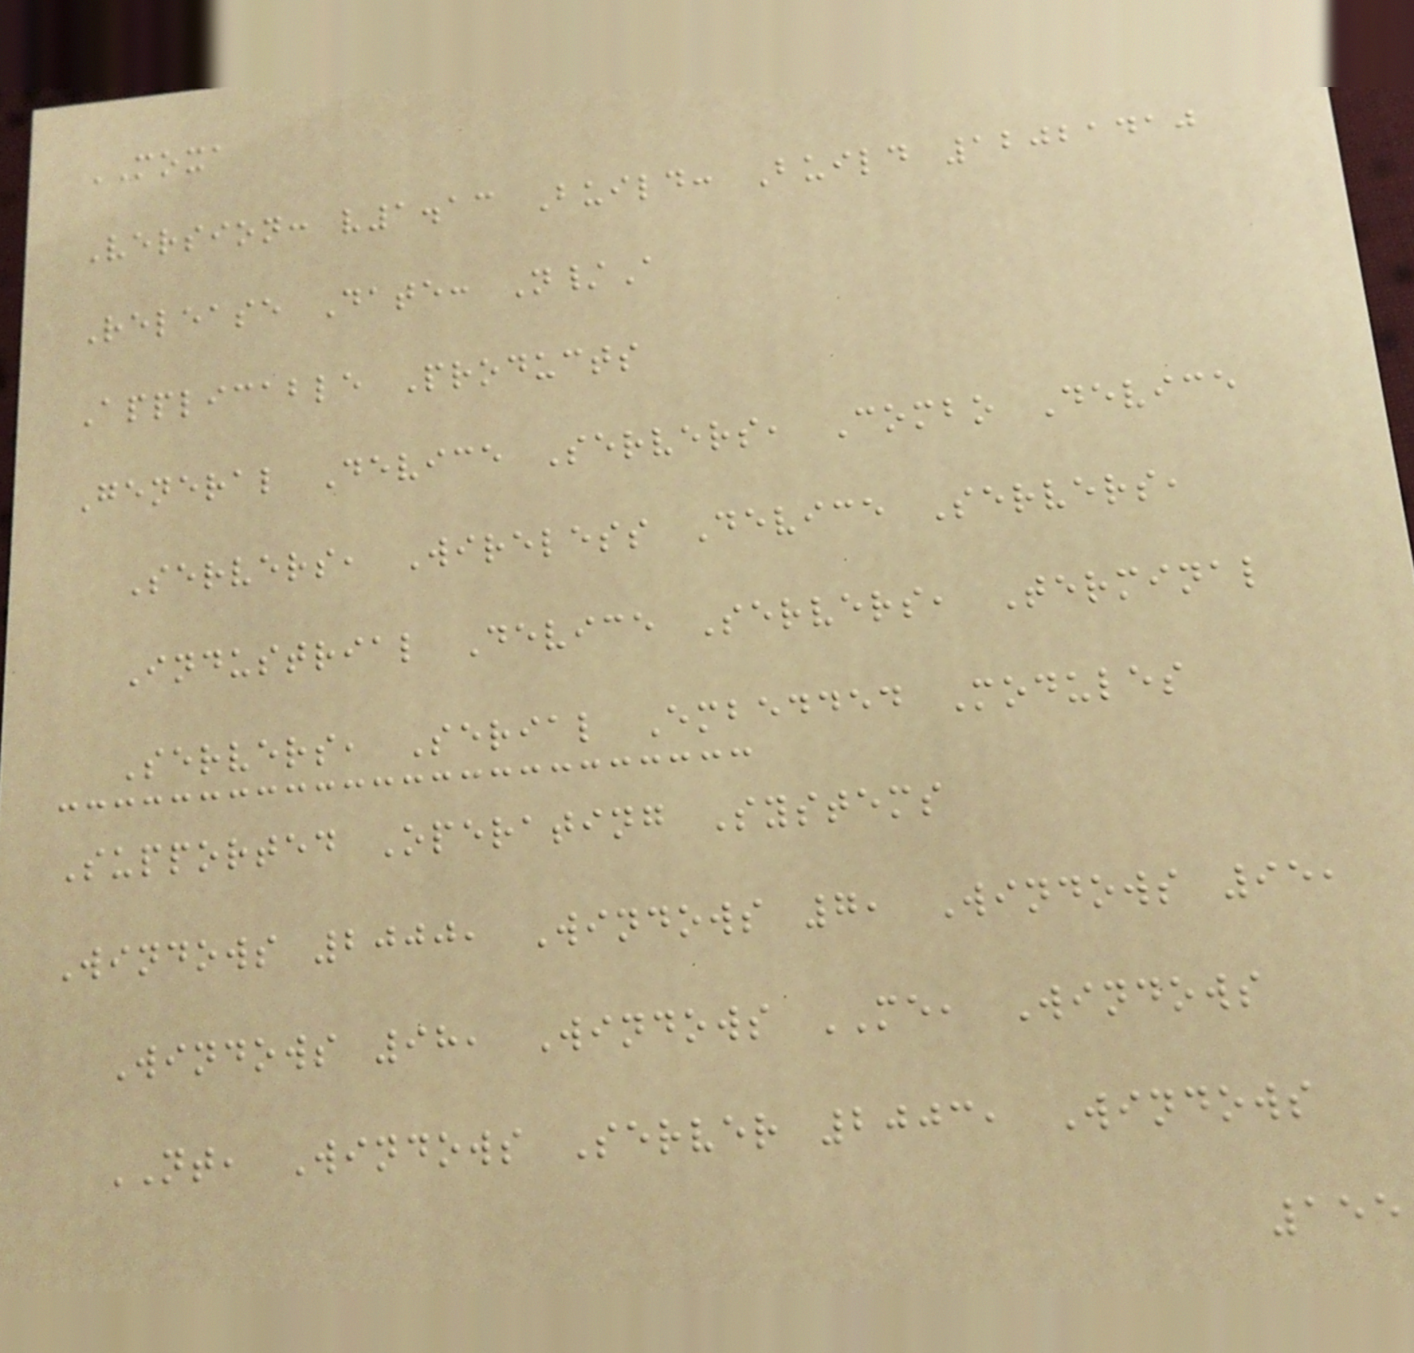MOXA
Version: v1.13 Build: Build 12021410
Release Date: N/A
Applicable Products
General Device Servers, Combo Device
Servers, Wireless Device Servers,
Industrial Device Servers, Terminal
Servers, Serial Embedded Modules
Supported Operating Systems
Windows 2000, Windows 7, Windows 95,
Windows 98, Windows ME, Windows
NT, Windows Server 2003, Windows
155
